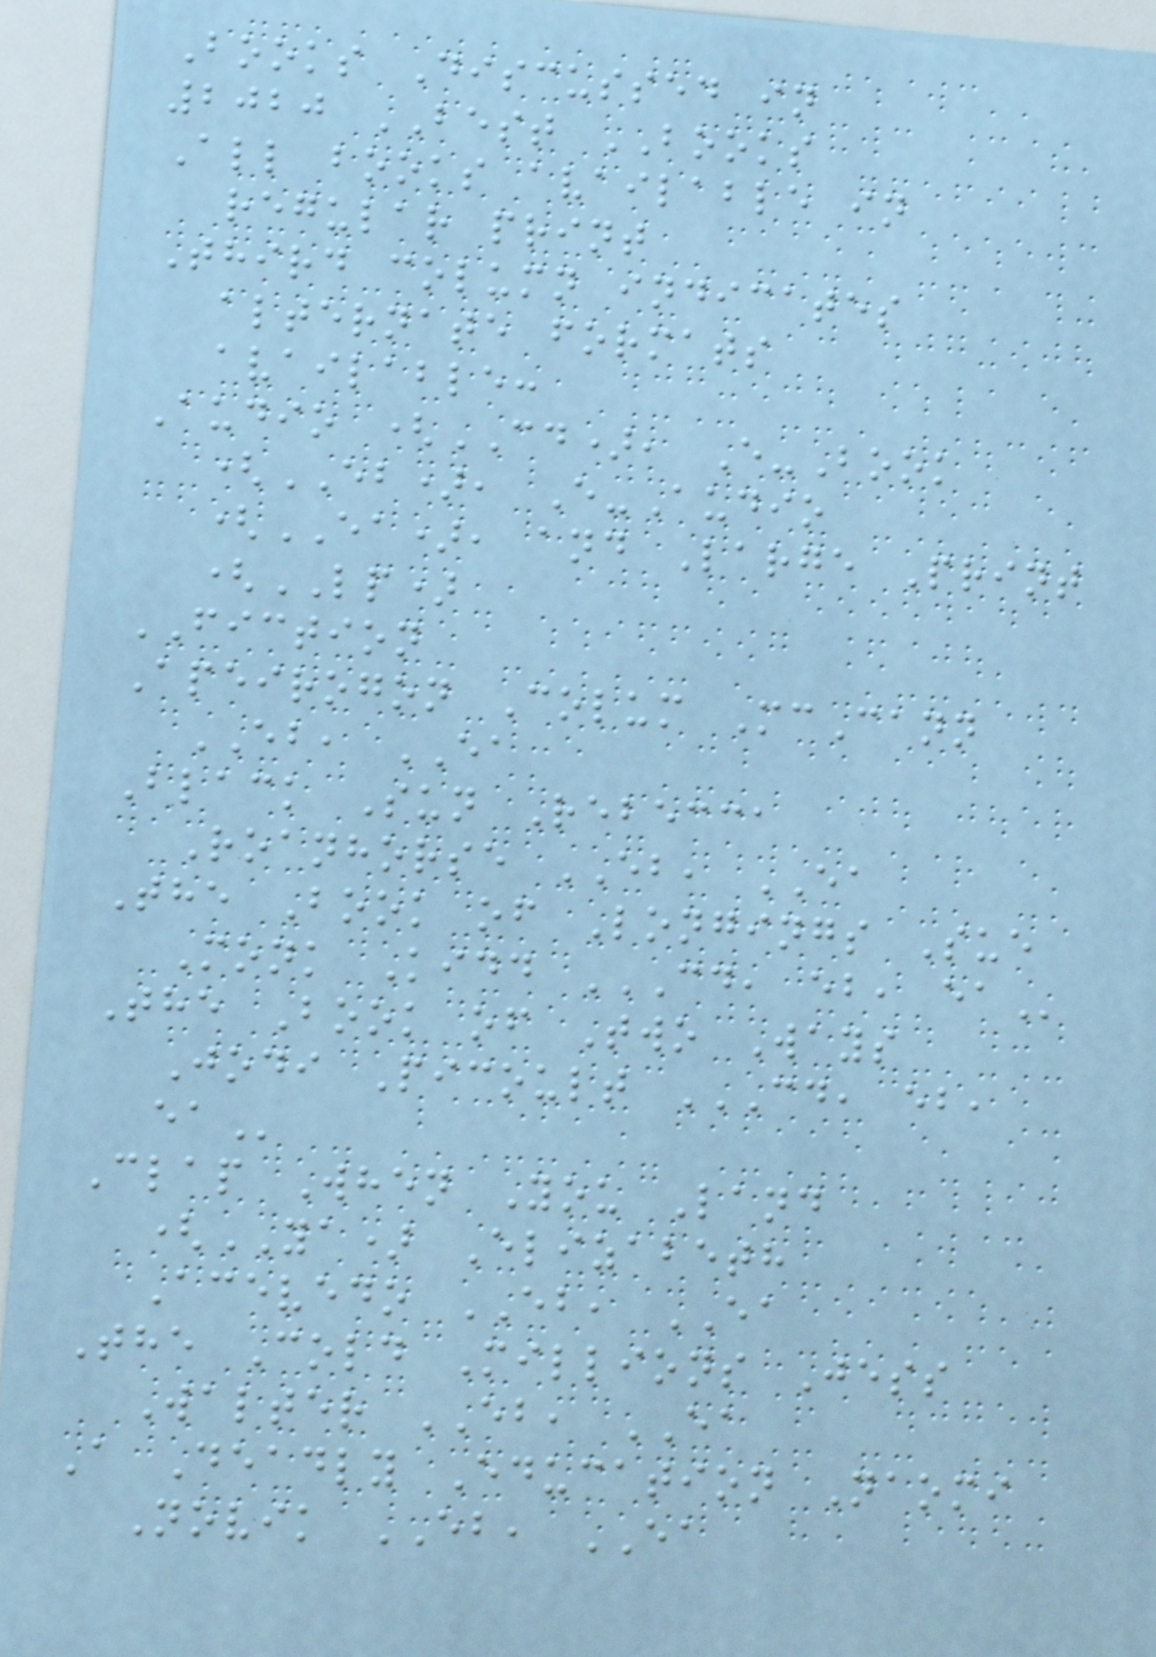Books Discussed in
2020 BEST BOOKS
All books available in
regular print
Third column indicates
alternate formats
available:
Audio (CD), E-Book
(EB), E-Audio
(EA), and Large Print
(LP)
FICTION
Apeirogon Colum McCann
EB, EA
Black Sun Rebecca
Roanhorse EB, EA
The Book of Longings Sue
Monk Kidd CD, EB, EA
The Book of Two Ways
Jodi Picoult CD, EB,
EA
Clap When You Land
(YA) Elizabeth
Acevedo EB, EA
The Cold Millions Jess
Walter EB, EA
A Deadly Education Naomi
Novik EB, EA
